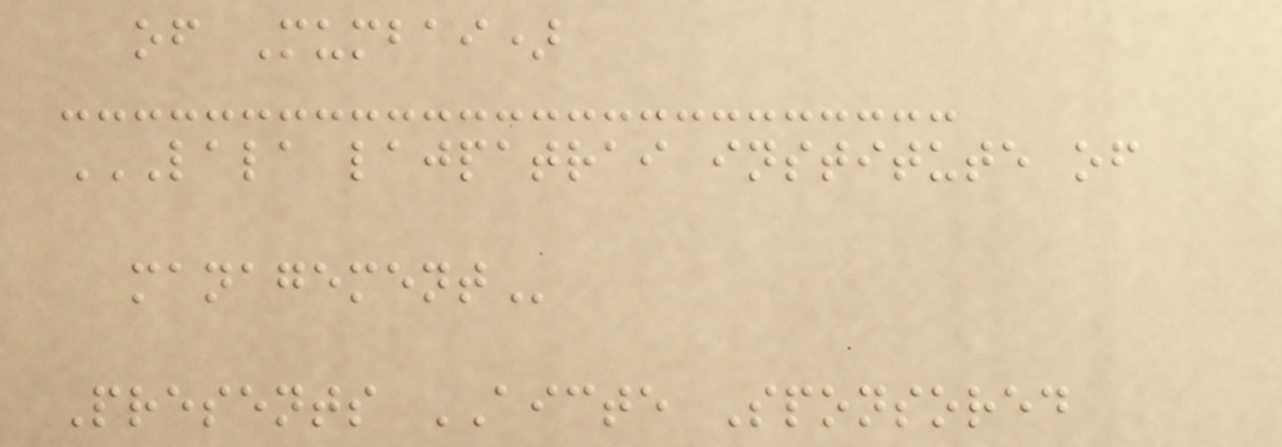of Mumbai)
LALA LAJPATRAI INSTITUTE OF
MANAGEMENT
Presents AICTE Sponsored
